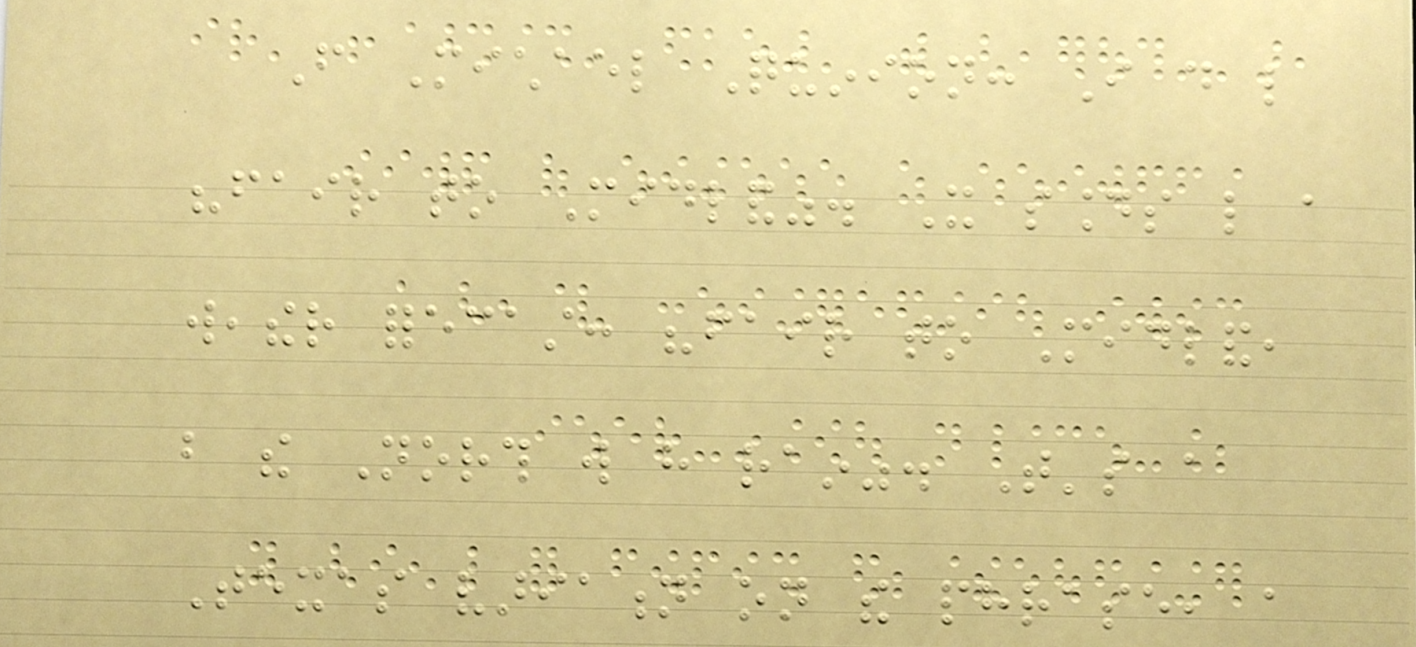From Michael Quinion: I do like
"fair to Midland". It sounds like a
weather forecast: "fair to Midland,
but the North will have rain". That's a
Texas variation on the phrase, a
